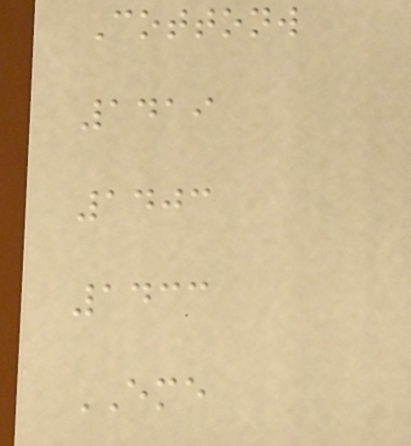Cottonw
1419
1403
1433
EME
